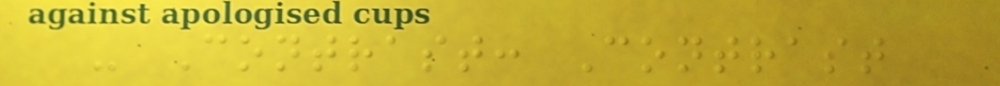- Contrast: Contrast
